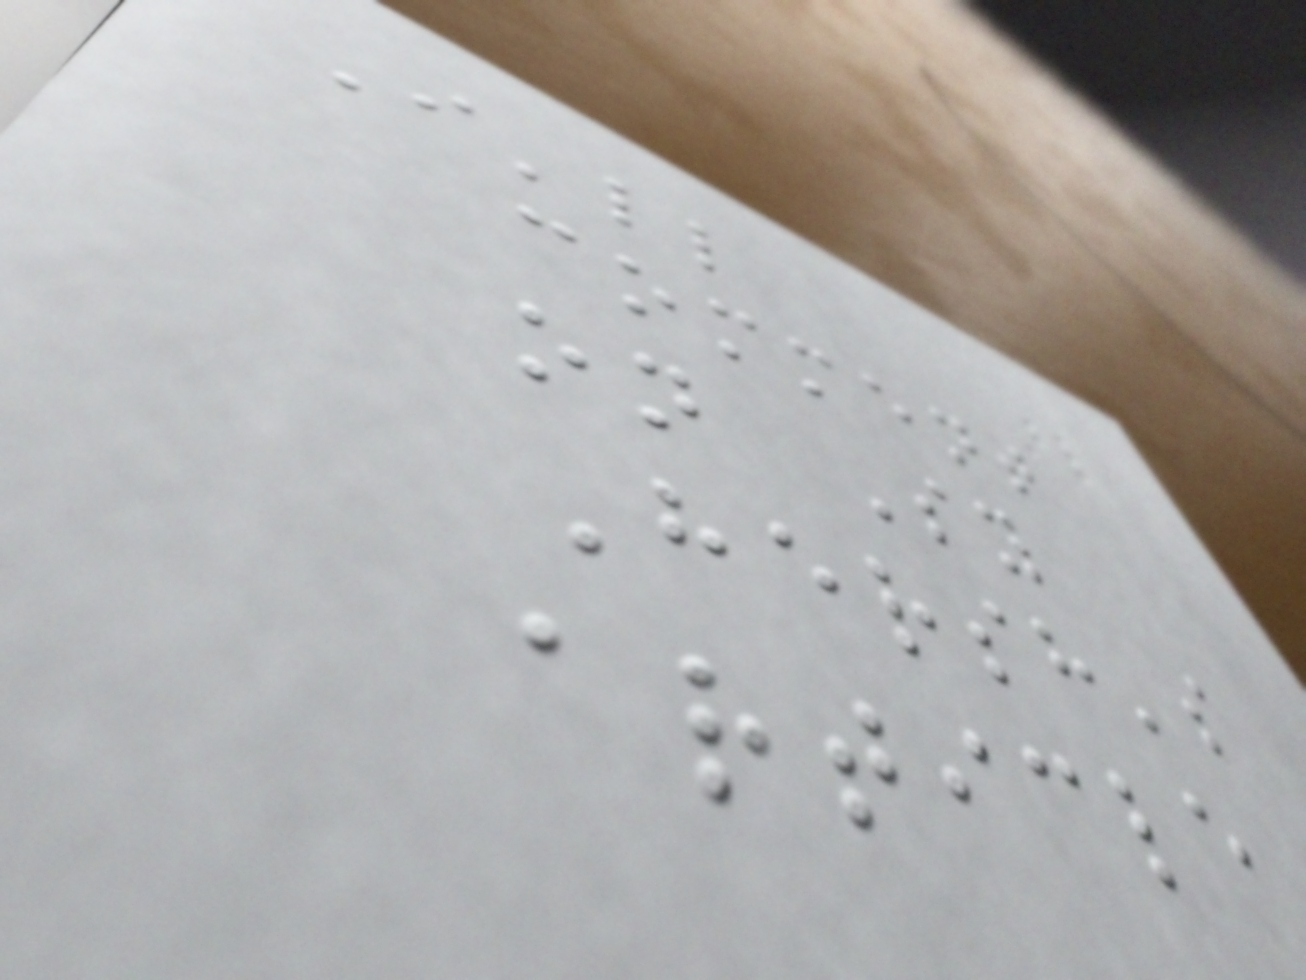I'll
comment
on Sy
Hersh's
article
